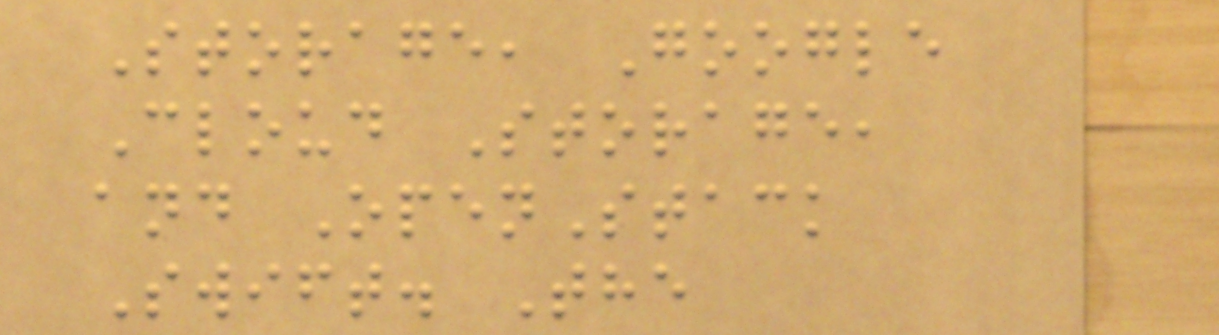Storage, Google
Cloud Storage,
and OpenStack
Swift. The
